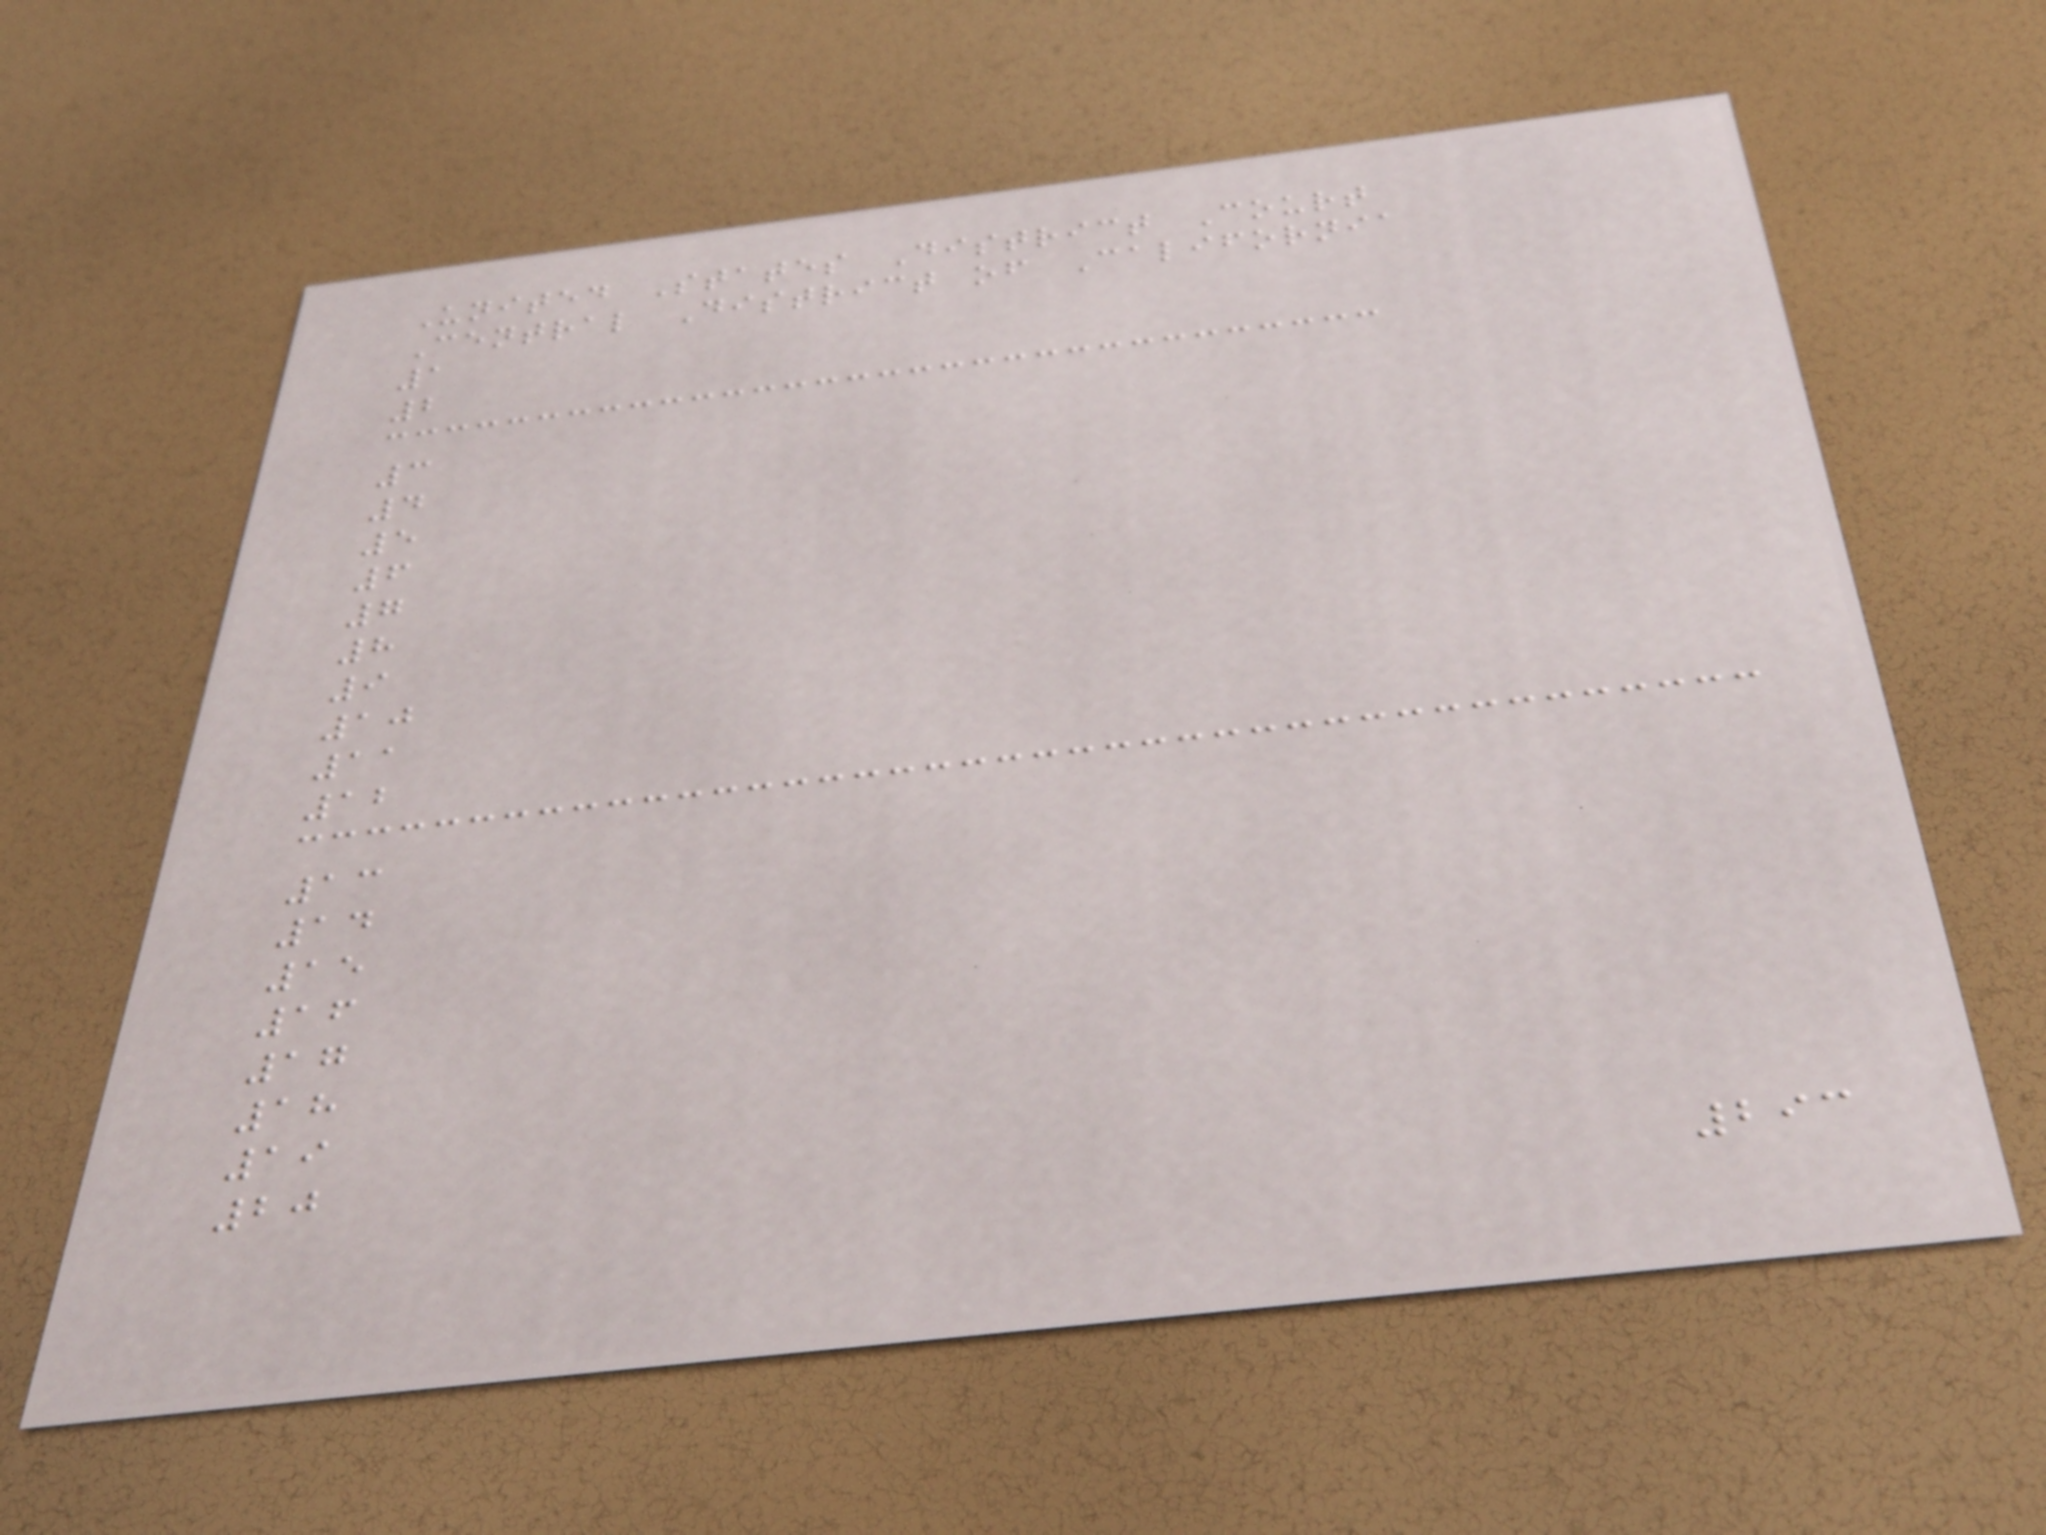United States District Court
Central District of California
1
2
3
4
5
6
7
8
9
10
11
12
13
14
15
16
17
18
19
20
293
